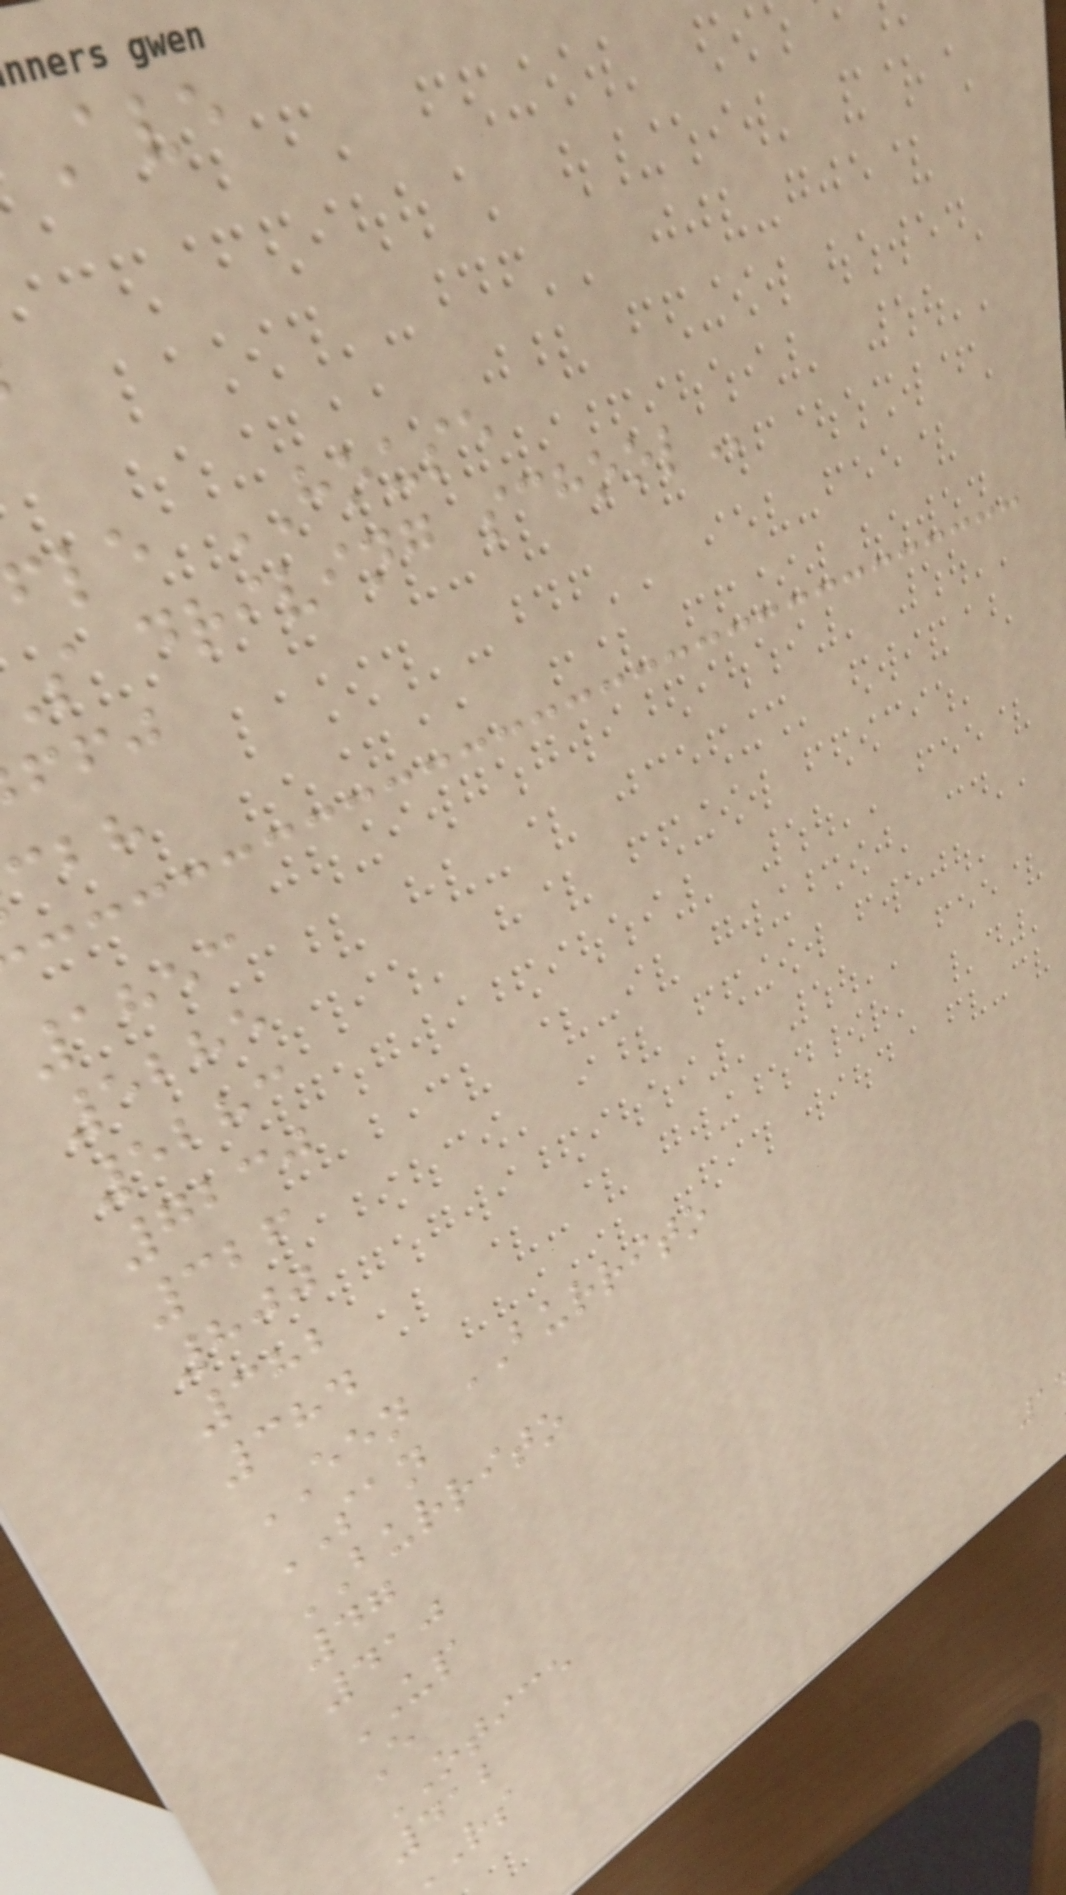Ave
fle HOUSE
s driving
1853
5285
5283
7230
326
800
382
384
EEN BURRITO
SAN
BURRITO
47
410
UP
E
OTICE
412
